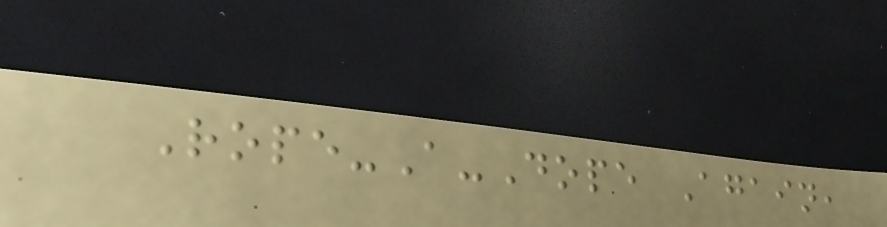Rope-A-Dope Again,
